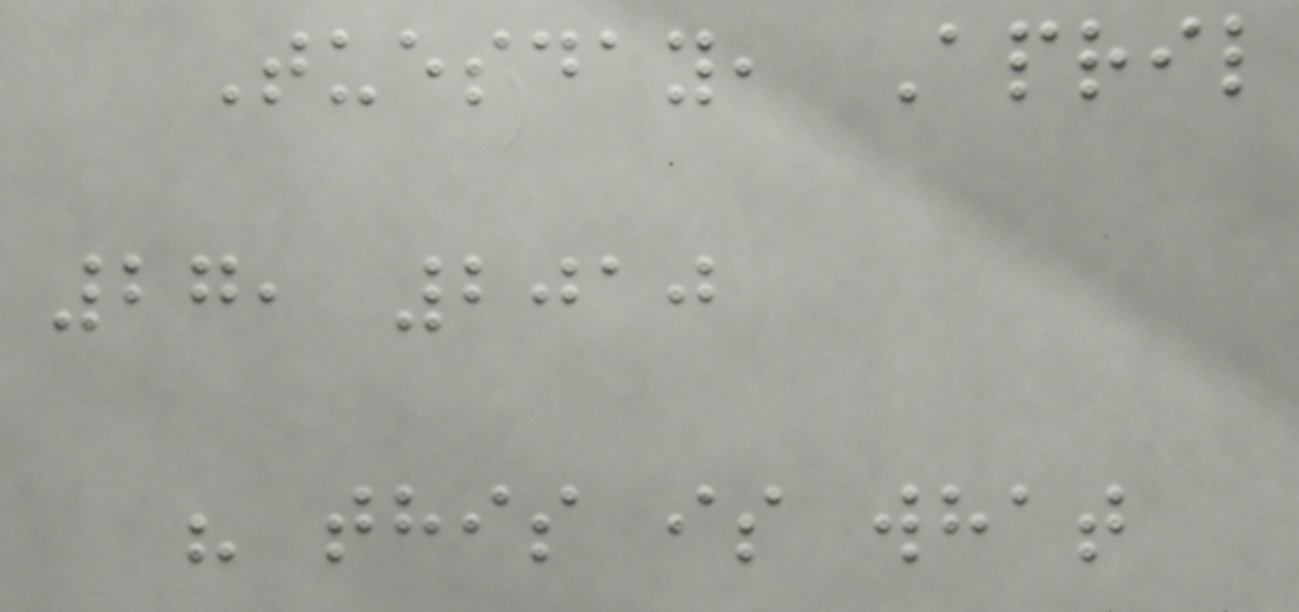Tuesday, April
27, 2010
" this is what
